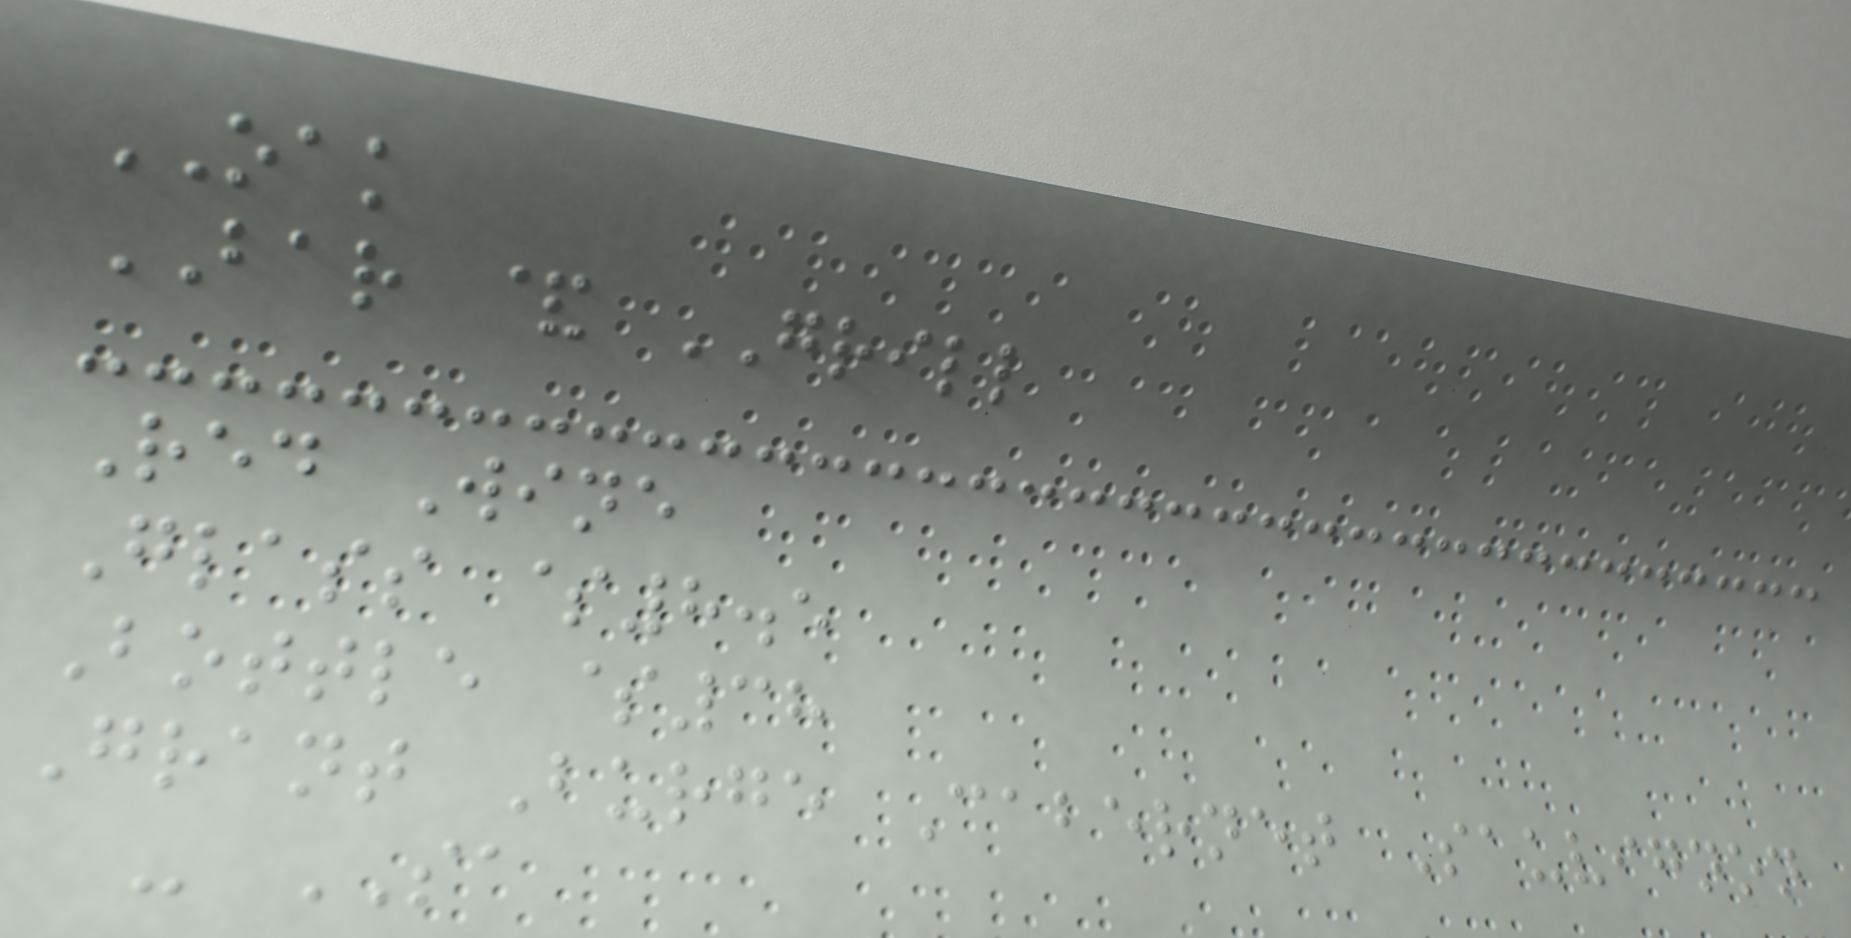OAK
BAR & GRILL
Red Wine
Glass $8.5
Bottle $38
Grant Burge Cabernet Sauvignon
- SA
